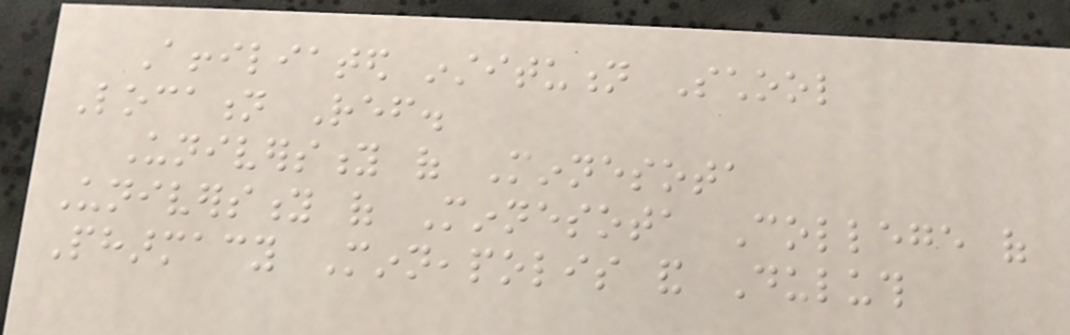Affiliated institution School
Location Ref.
University of Minnesota
University of Minnesota College of
Pharmacy Minneapolis and Duluth
